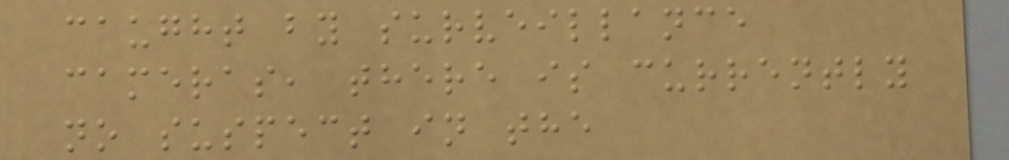caught by surveillance
cameras, there is currently
no suspect in the
